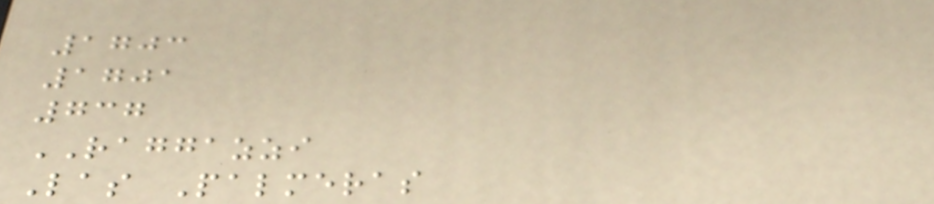1703
1701
737
RAGGAZZI
Las Palmeras
